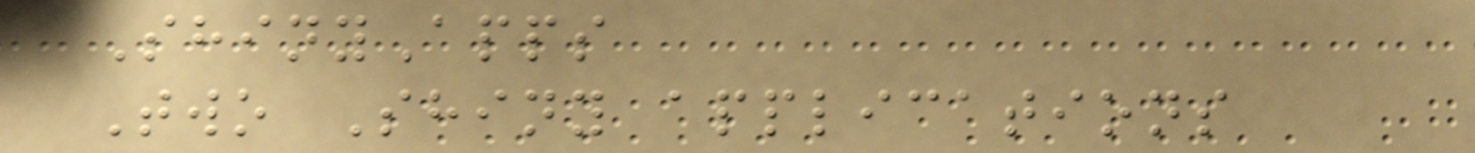ShinyApps
Two Shiny applications
